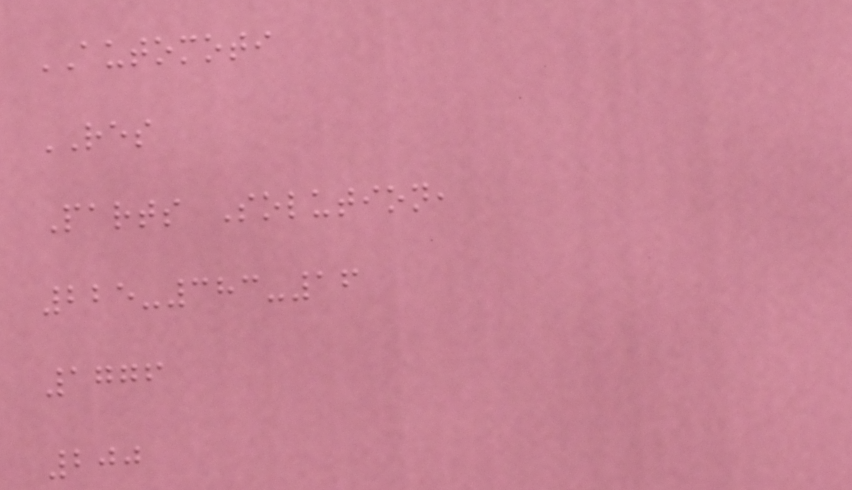AUTOMOTI
RES
Parts Solution,
225-383-16
1776
200
